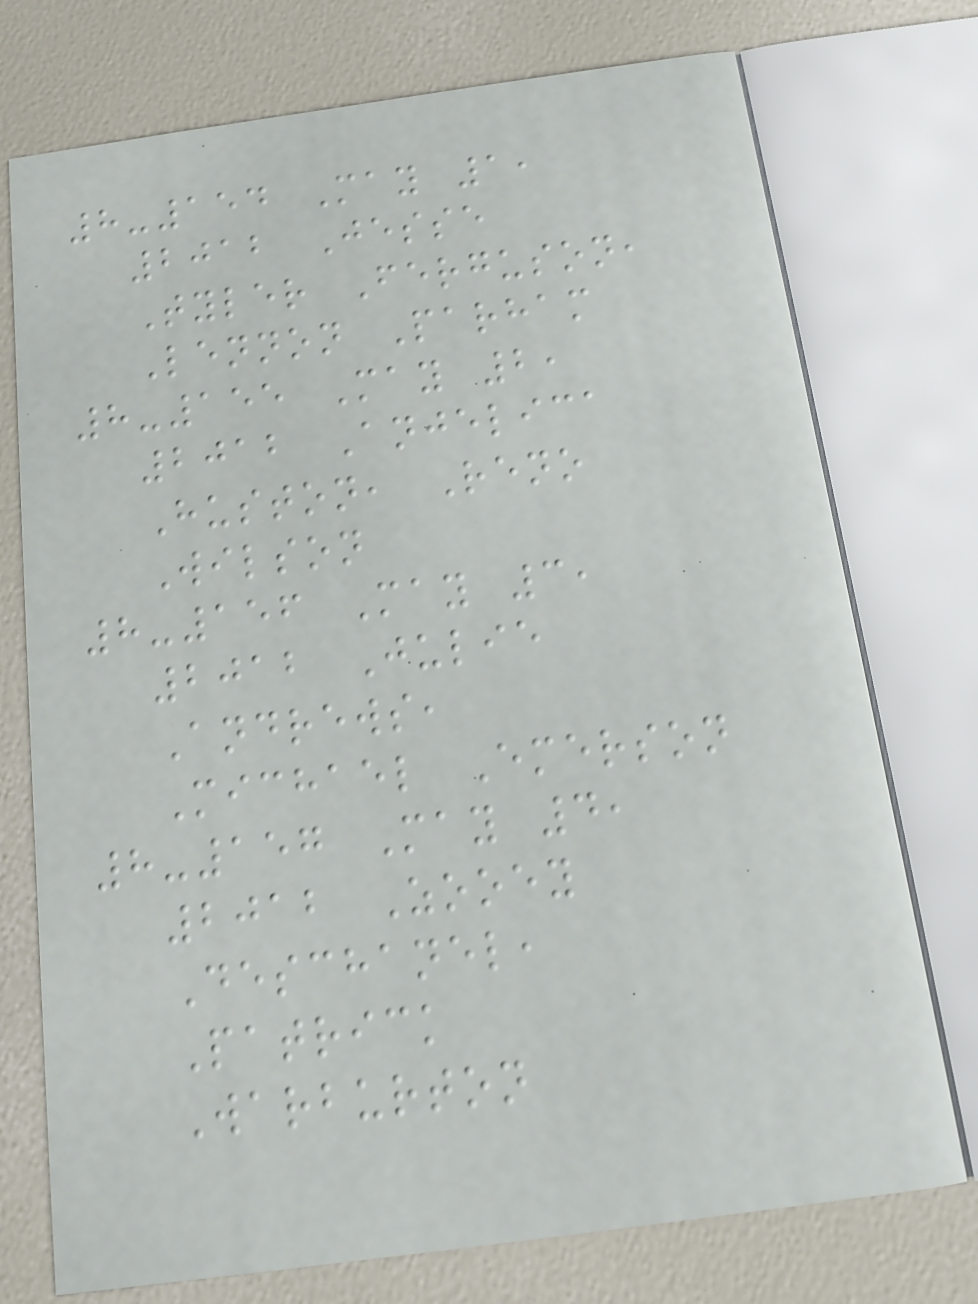8-154 May 1,
2012 Jesse
Tyler Ferguson,
Lennon Parham
8-155 May 2,
2012 Anjelica
Huston, Reno
Wilson
8-156 May 3,
2012 Julie
Andrews,
Michael Emerson
8-157 May 4,
2012 Zooey
Deschanel,
Patrick
Warburton
